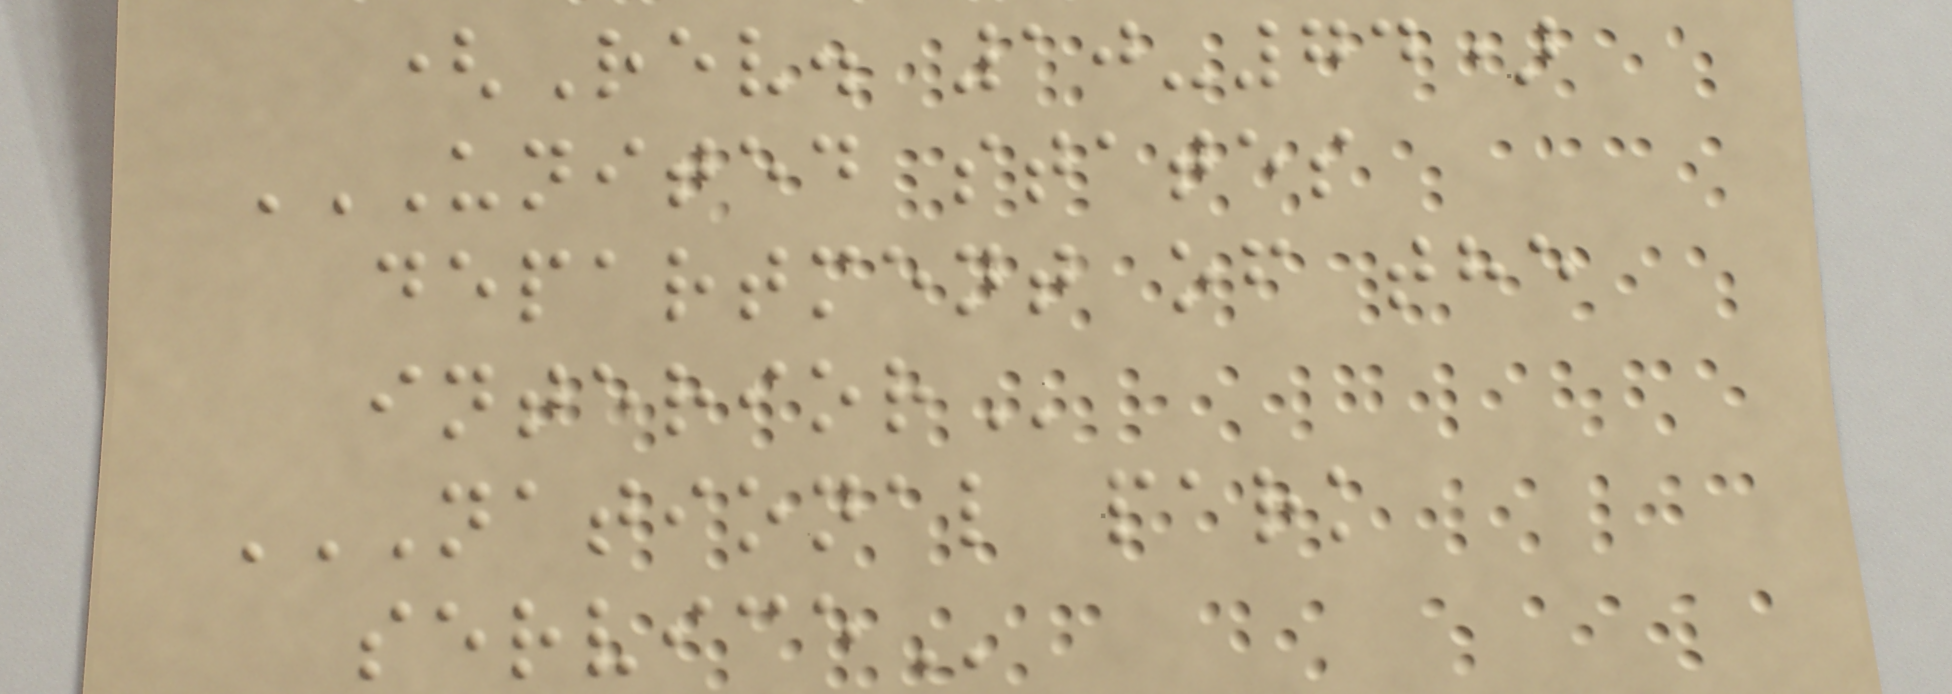(Rev. 10-74)
UNITED STATES
DEPARTMENT OF THE
INTERIOR
NATIONAL PARK
SERVICE
